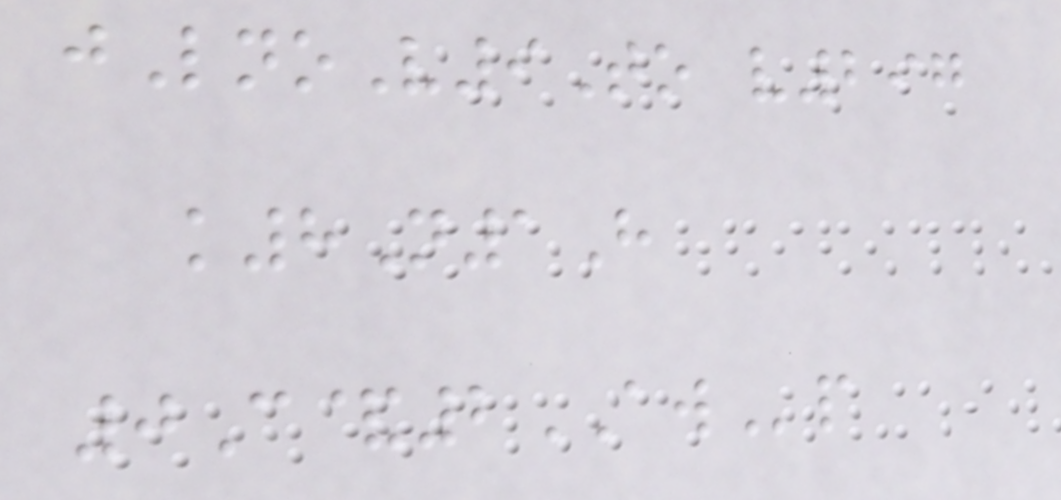jLnoV9To v297
k8N1H
0C&2AWp
